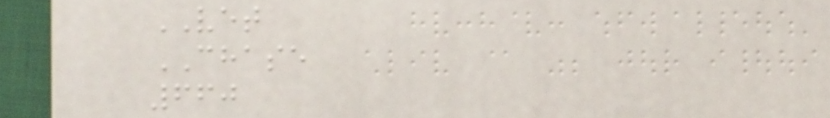VET
CHASE
660
